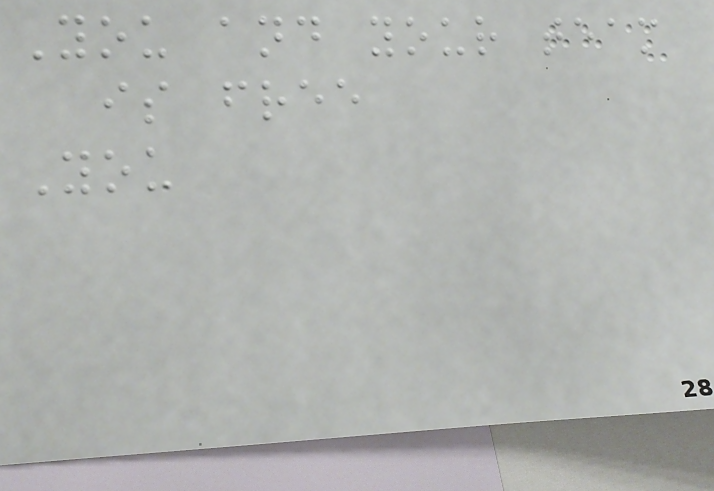You and your team
is free
You
